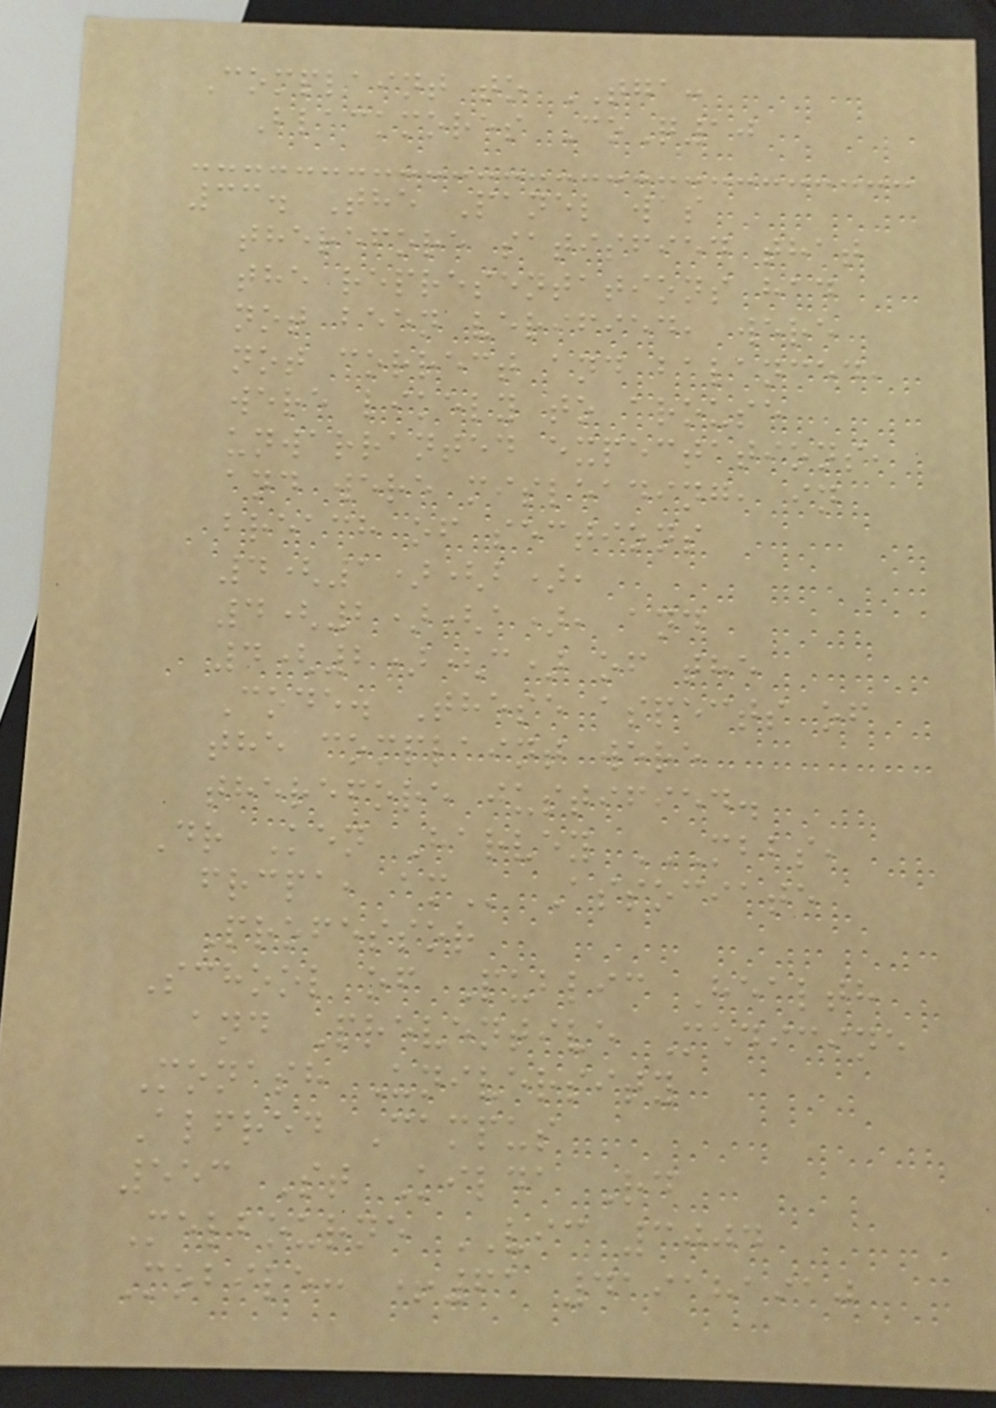Complaint to TGA:
Blackmores CoQ10
33. The Panel was
therefore satisfied that
the representations had
not been verified, were
not correct and balanced,
were likely to arouse
unwarranted expectations,
and were misleading, in
breach of sections
4(1)(b),
4(2)(a), and
4(2)(c) of the
Code. These aspects of
the complaint were
therefore justified.
Dr Ken Harvey MBBS,
FRCPA, AM Associate
Professor
School of Public Health
and Preventive Medicine
Monash University
Alfred Campus
553 St Kilda Rd
Melbourne VIC 3004
Mobile: +61 419181910
